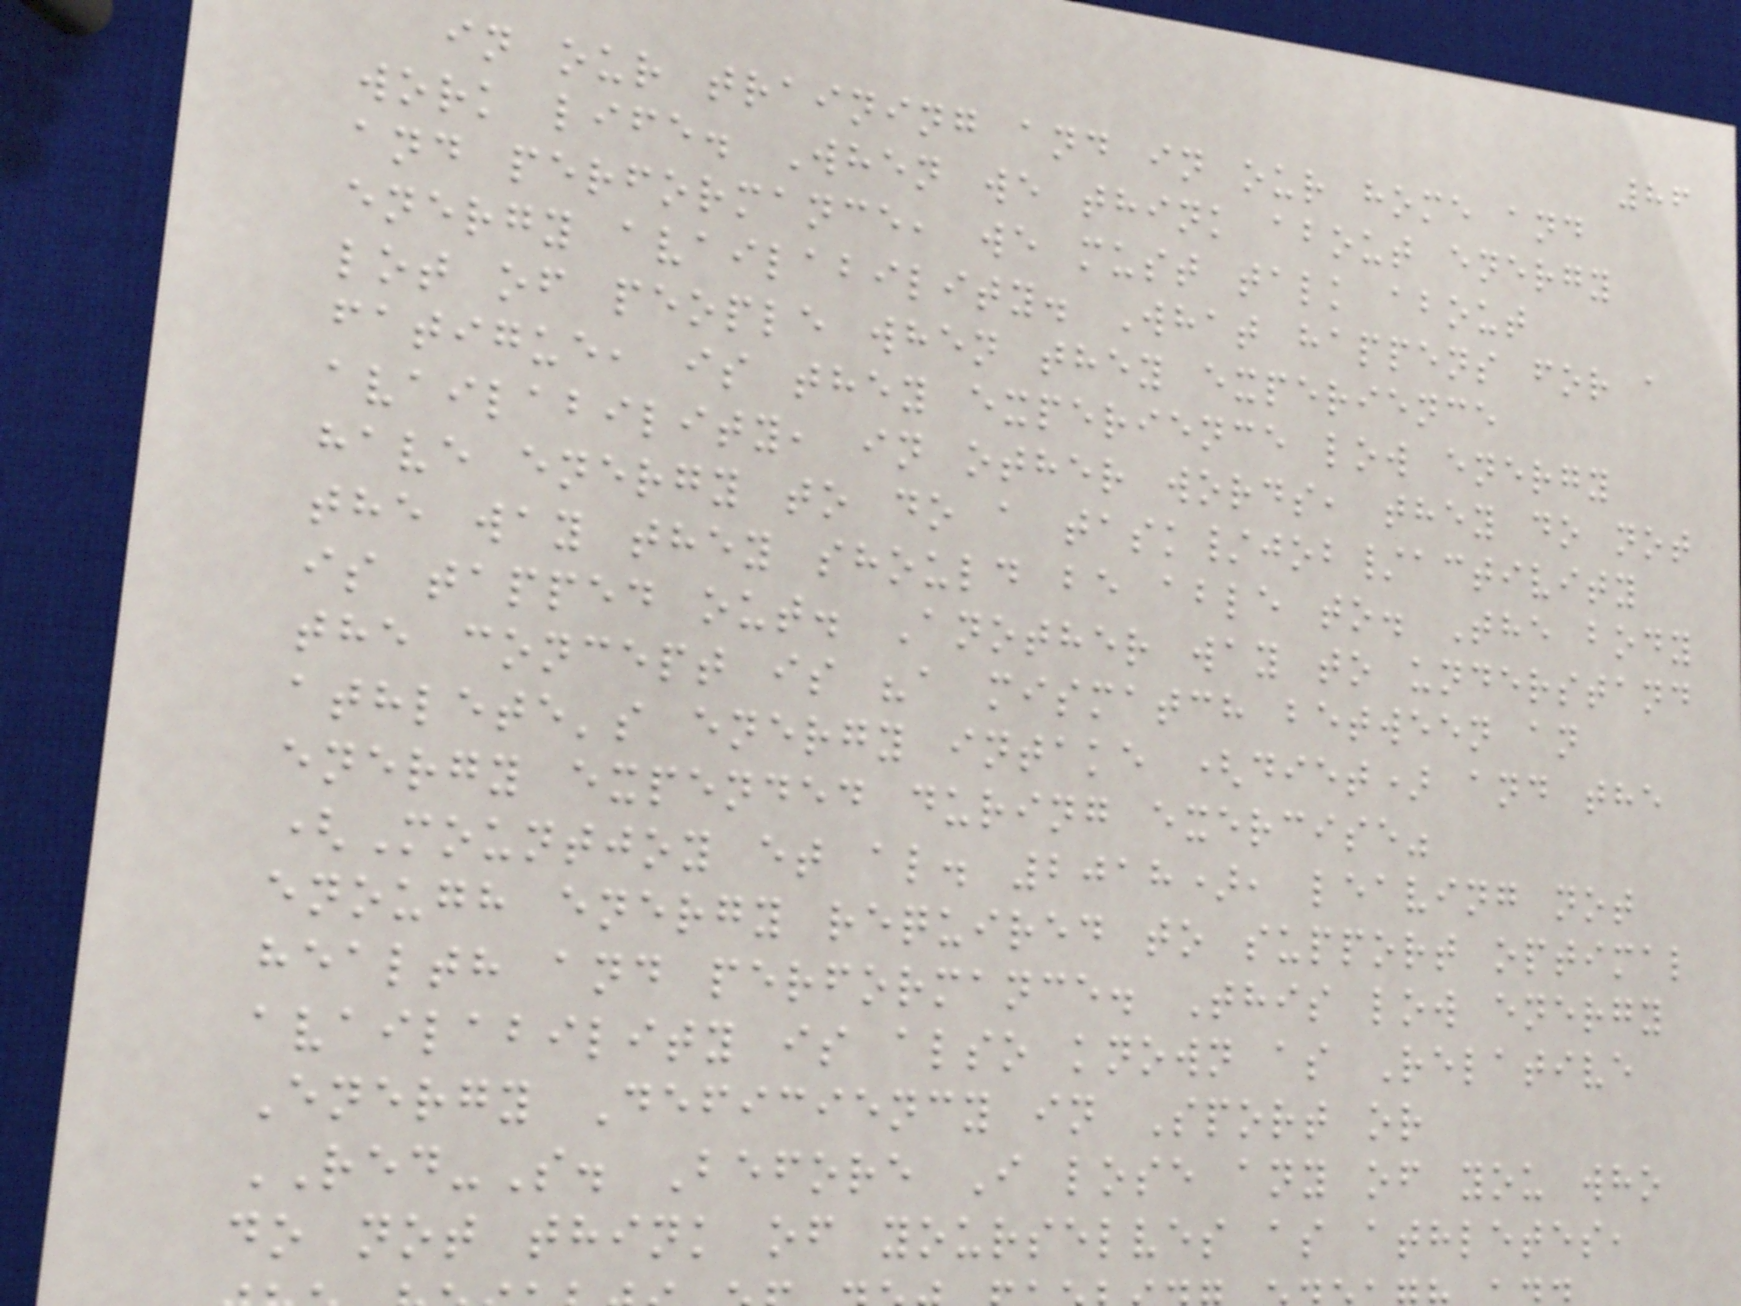86
in our training and in our home and
work life. When we think about energy
and performance, we must talk about
energy availability. What happens for a
lot of people when they experience
fatigue, is they experience low energy
availability, in other words, they do not
have energy to do a task/job/activity
the way they should be able to. The body
is tapped out. Another way to understand
the concept is "a mismatch between an
athlete's energy intake (diet) and the
energy expended during exercise"
(Mountjoy et al. 2018), leaving not
enough energy required to support optimal
health and performance. This low energy
availability is also known as Relative
Energy Deficiency in Sport or
RED-S. Before I lose any of you who
do not think of yourselves as athletes,
